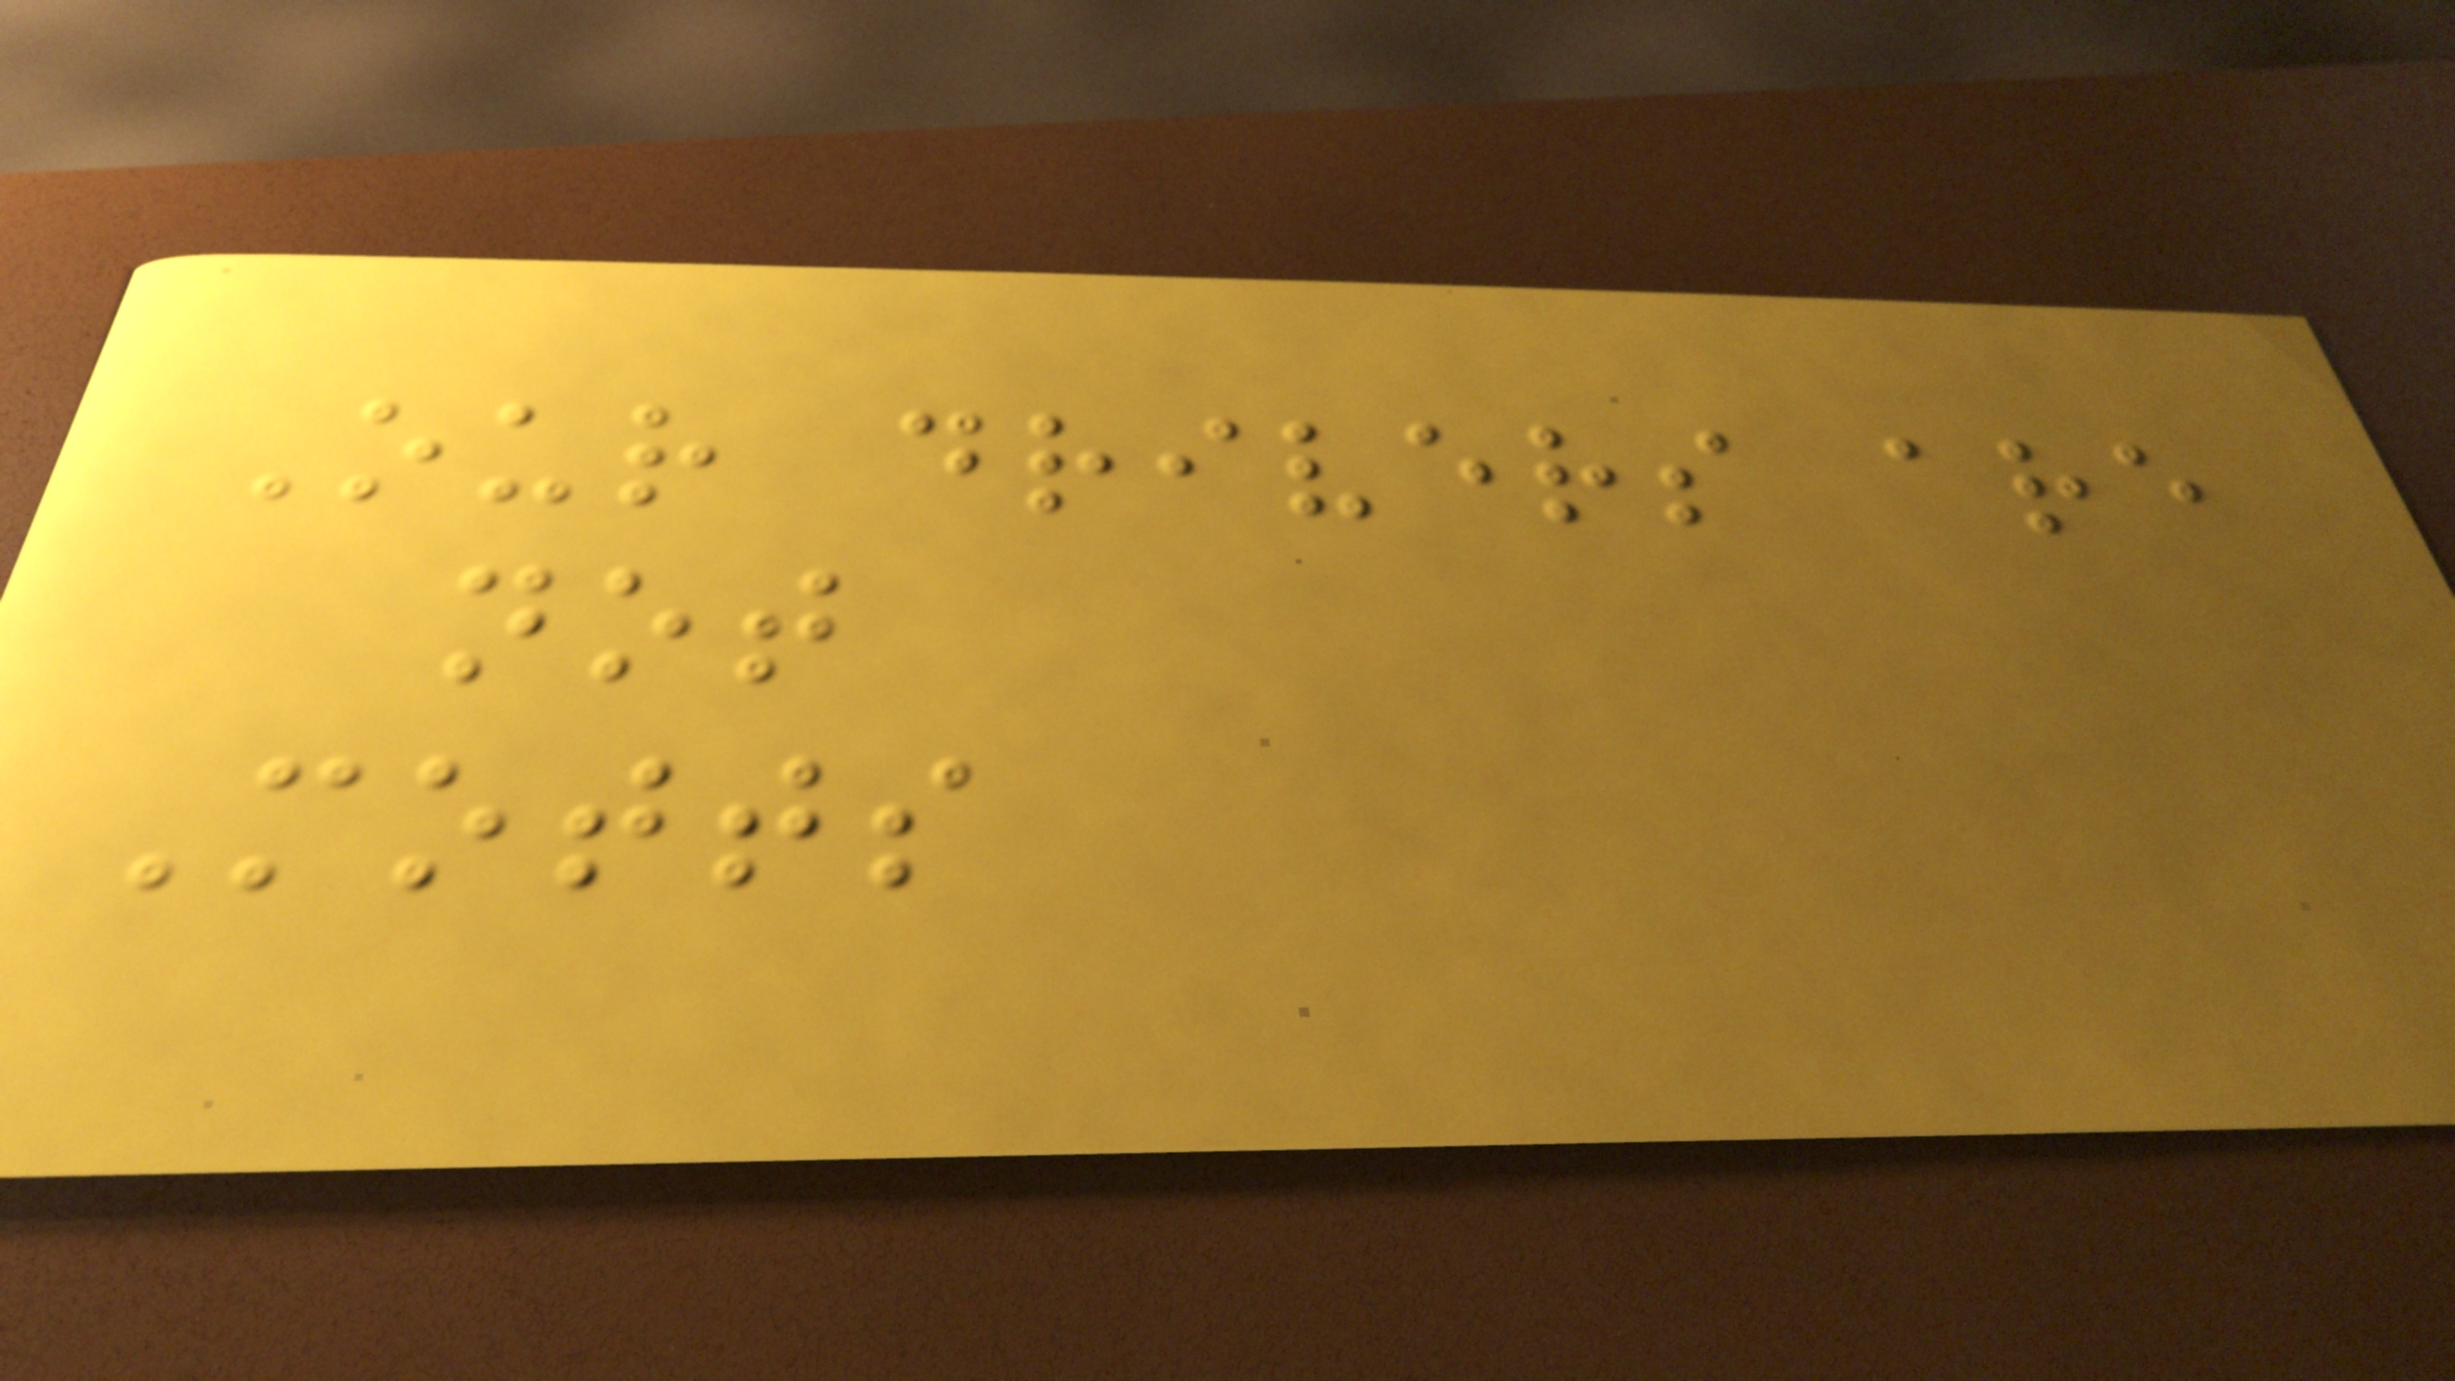Our drivers are
not
Motts
